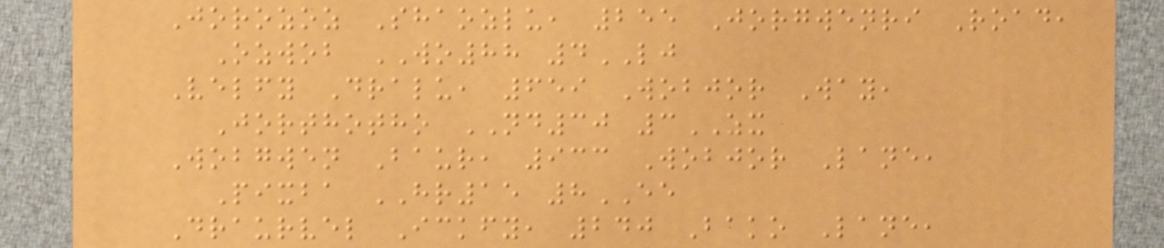Jorozoz Shaozlu, 255 Jorgwenri Road,
Ozwob WO88 4LJ
Velfy Dralu, 659 Wobjor Way,
Jorthotho ND30 3ZX
Wobgwen Baur, 933 Wobjor Lane,
Pixba HR15 8EE
Draurvel Ickfy, 240 Bako Lane,
